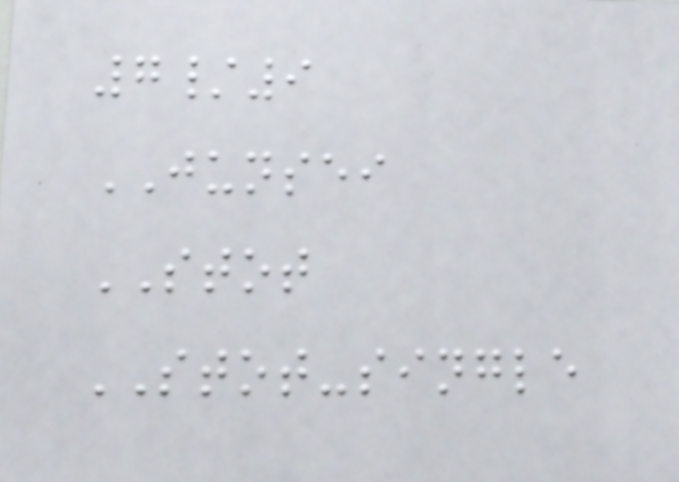7/9
JUNSEI
STOT
STOT-single
